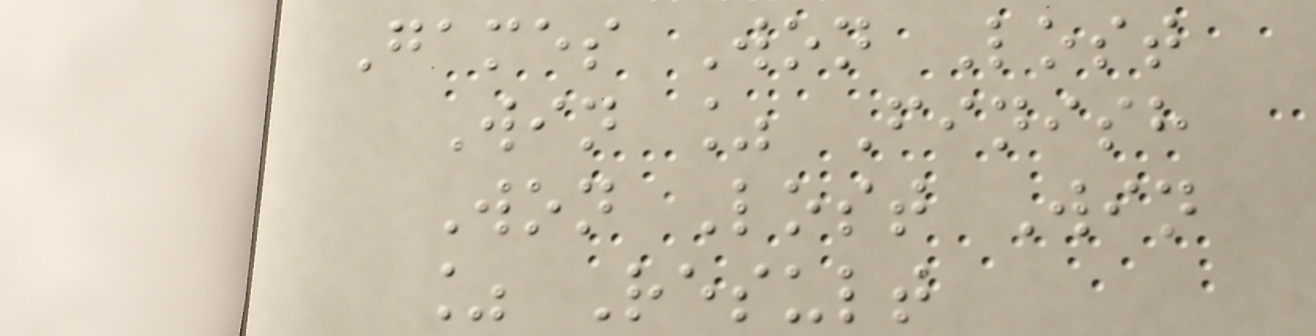Games Won Lost
Win % Finish
Won Lost Win
% Result
